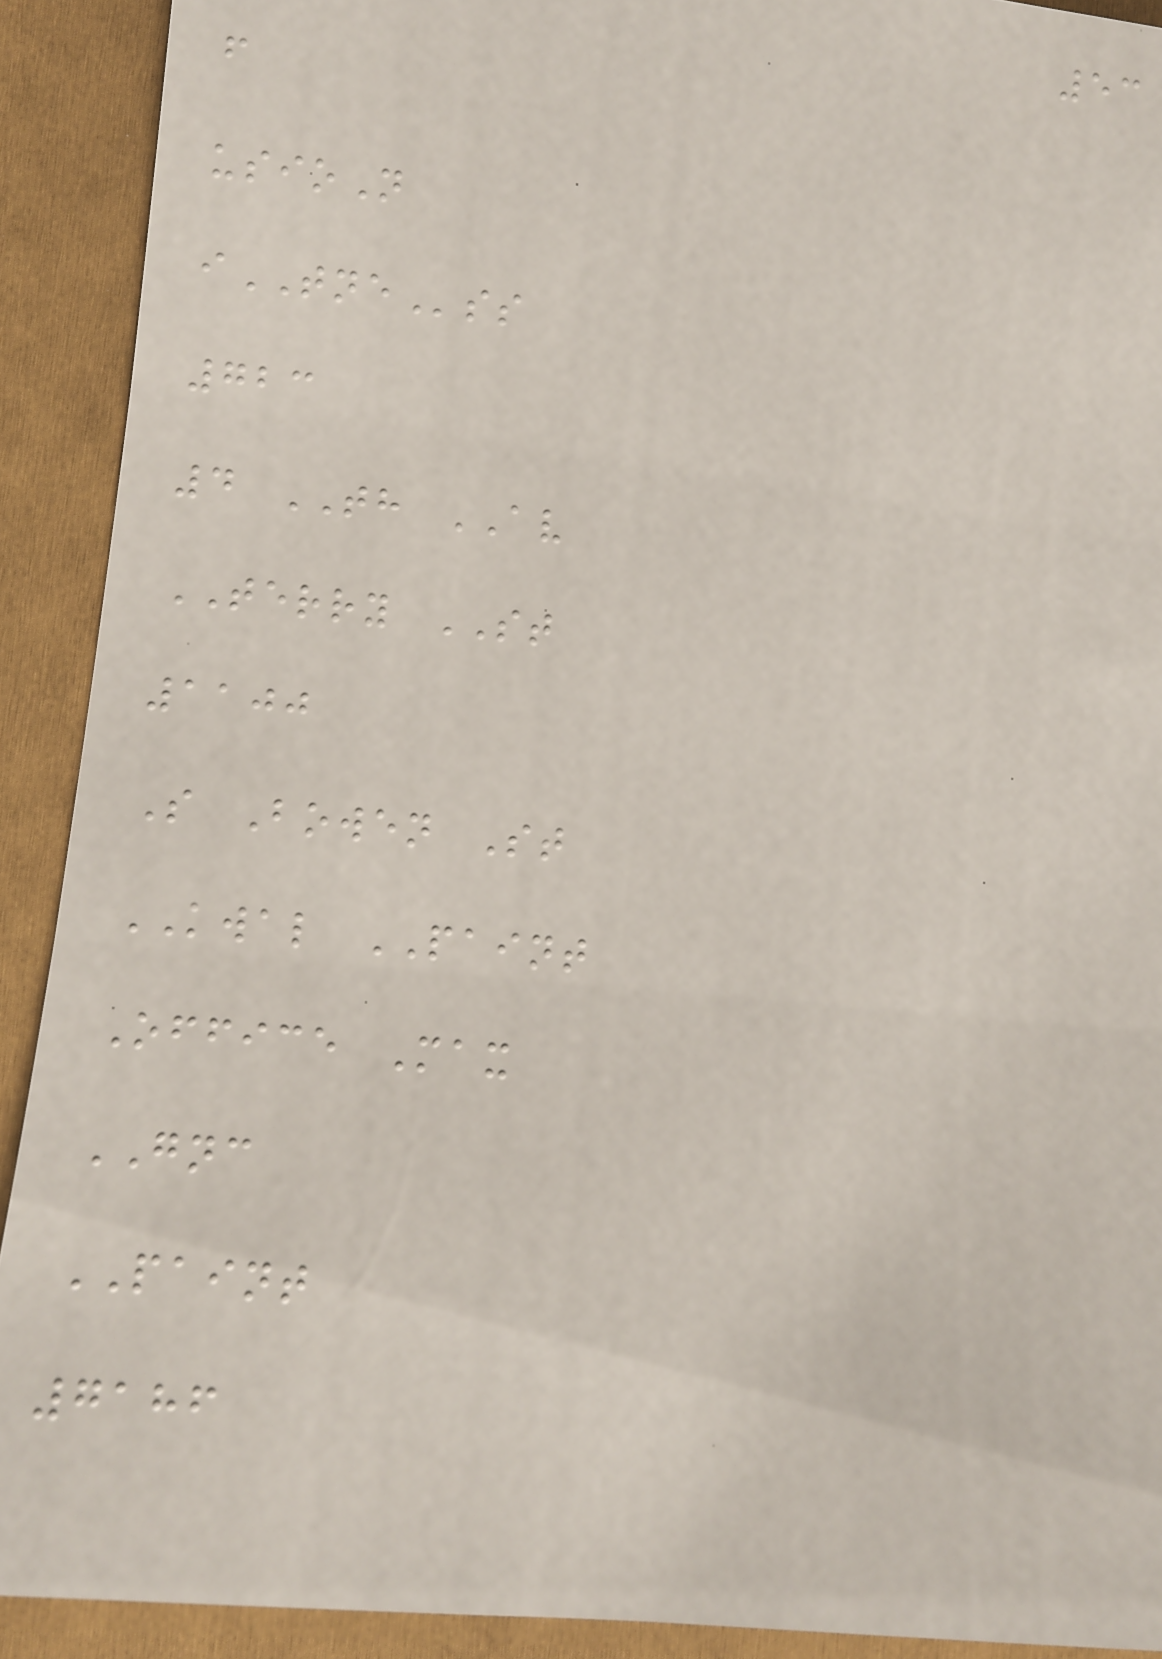53
f
usioN
iTNEss
723
4 TH AV
TERRY ST
1100
S Bowen St
KWAL PAINT
Office Max
GNC
PAINT
7186
